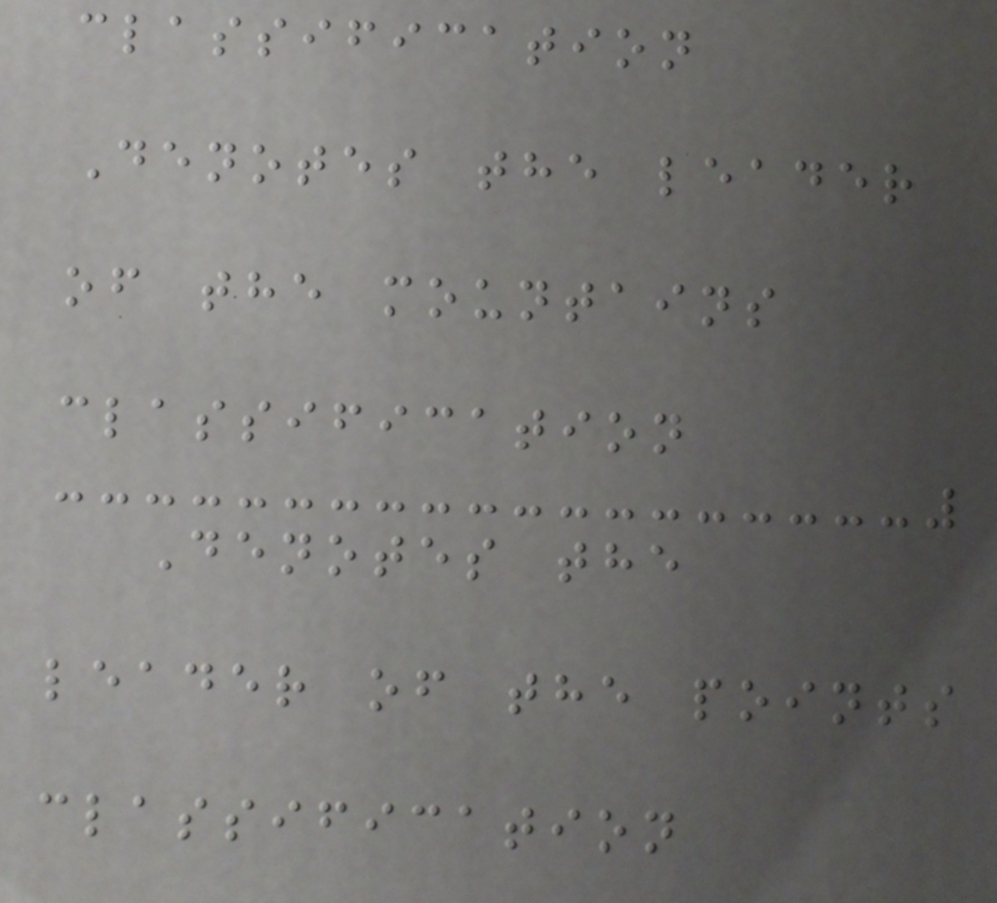classification
Denotes the leader
of the mountains
classification
Denotes the
leader of the points
classification
